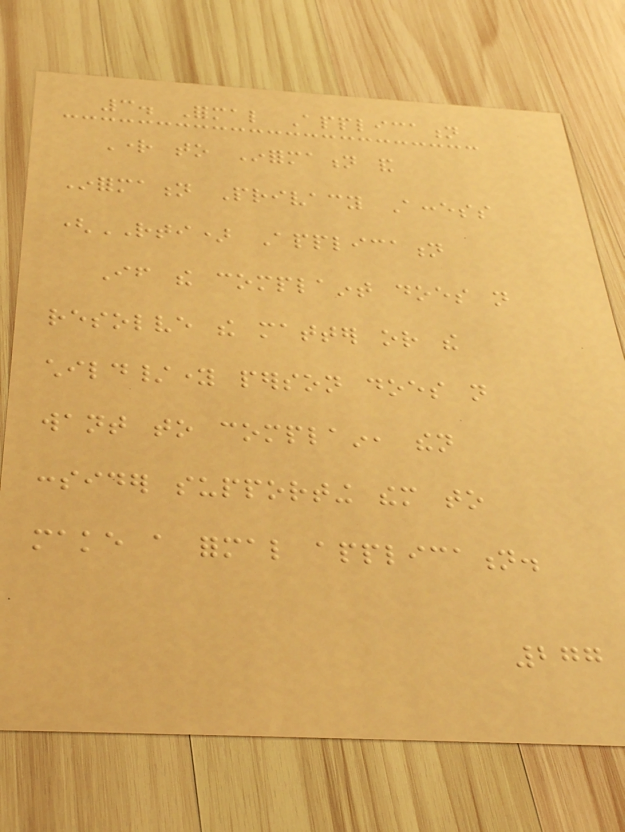3. Formal Application
Right to Information and
Information Privacy Access
(RTI) Application
If the complaint does not
resolve the matter or the
child/young person does not
want to complain, then
consider supporting them to
make a formal application.
277
